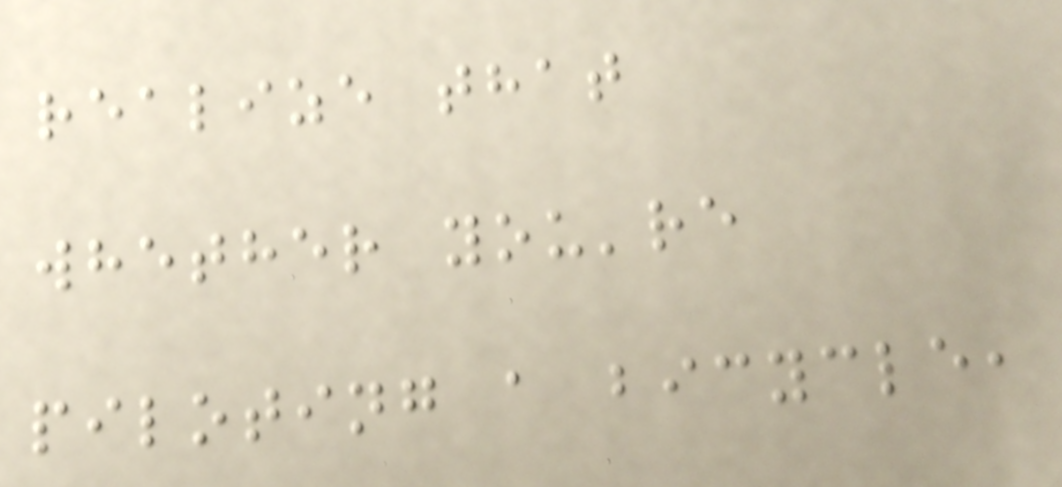realize that
whether you're
piloting a bicycle,
